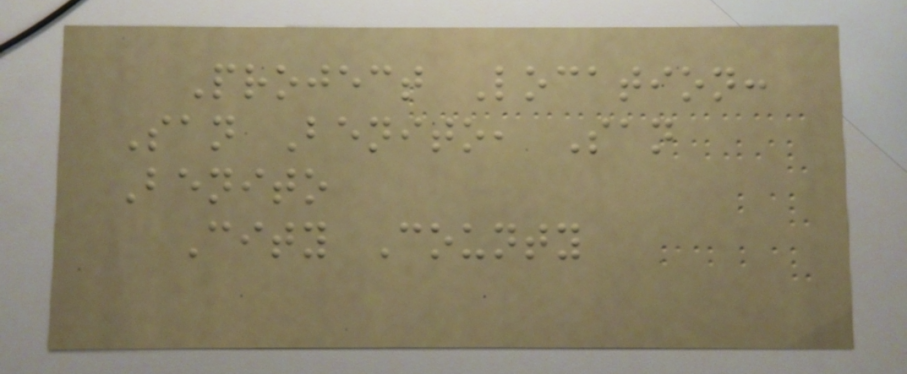Project Location:
San Benito, San
Benito
City County
